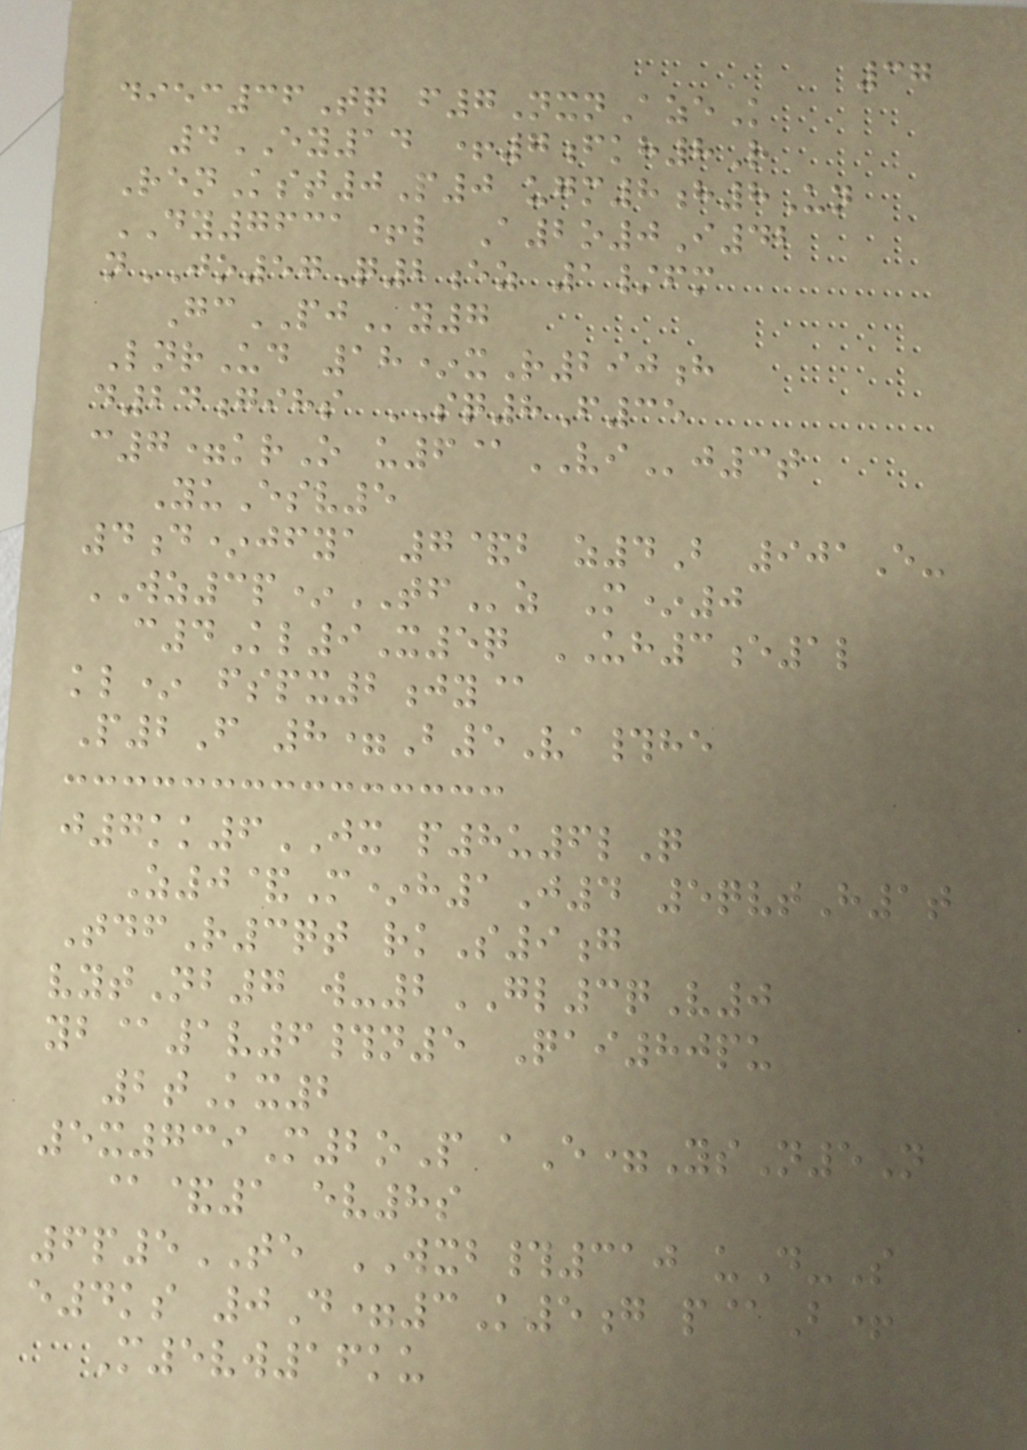37
diec36Tq f7NxnAzeK
4EY14 +7fkh8R
RenKst0P0 ugm8h8Un
DY7631+l A2o0I42
nJO57Q2ez 1/fm
GcPJy7
LnrUd 18*xR290h
d24gihs SQ8F35
c7=krO u6@VIj3t
YuEsv5
4d*jfya 7&b z4B 901E-
WZ3p*TFz M*0
c4Kl9X5q UH3e1l
kl* fspx2jy@
P2F 8=B5Va#he
j7kk6JX p8u6lQ
Z0&M*h1J4 5qvtH1t
TdfR3qt rkS9g
vytNb7 w-2GL3qV0
yb@1v6#n5 Qai80pu
2tKx2
5x739M2oP aE=YsN5N
@&1 ev8s
6p5TE WXB#310 uD-S
e4ks 0D=3K5g p@B+
M5vw16ku
